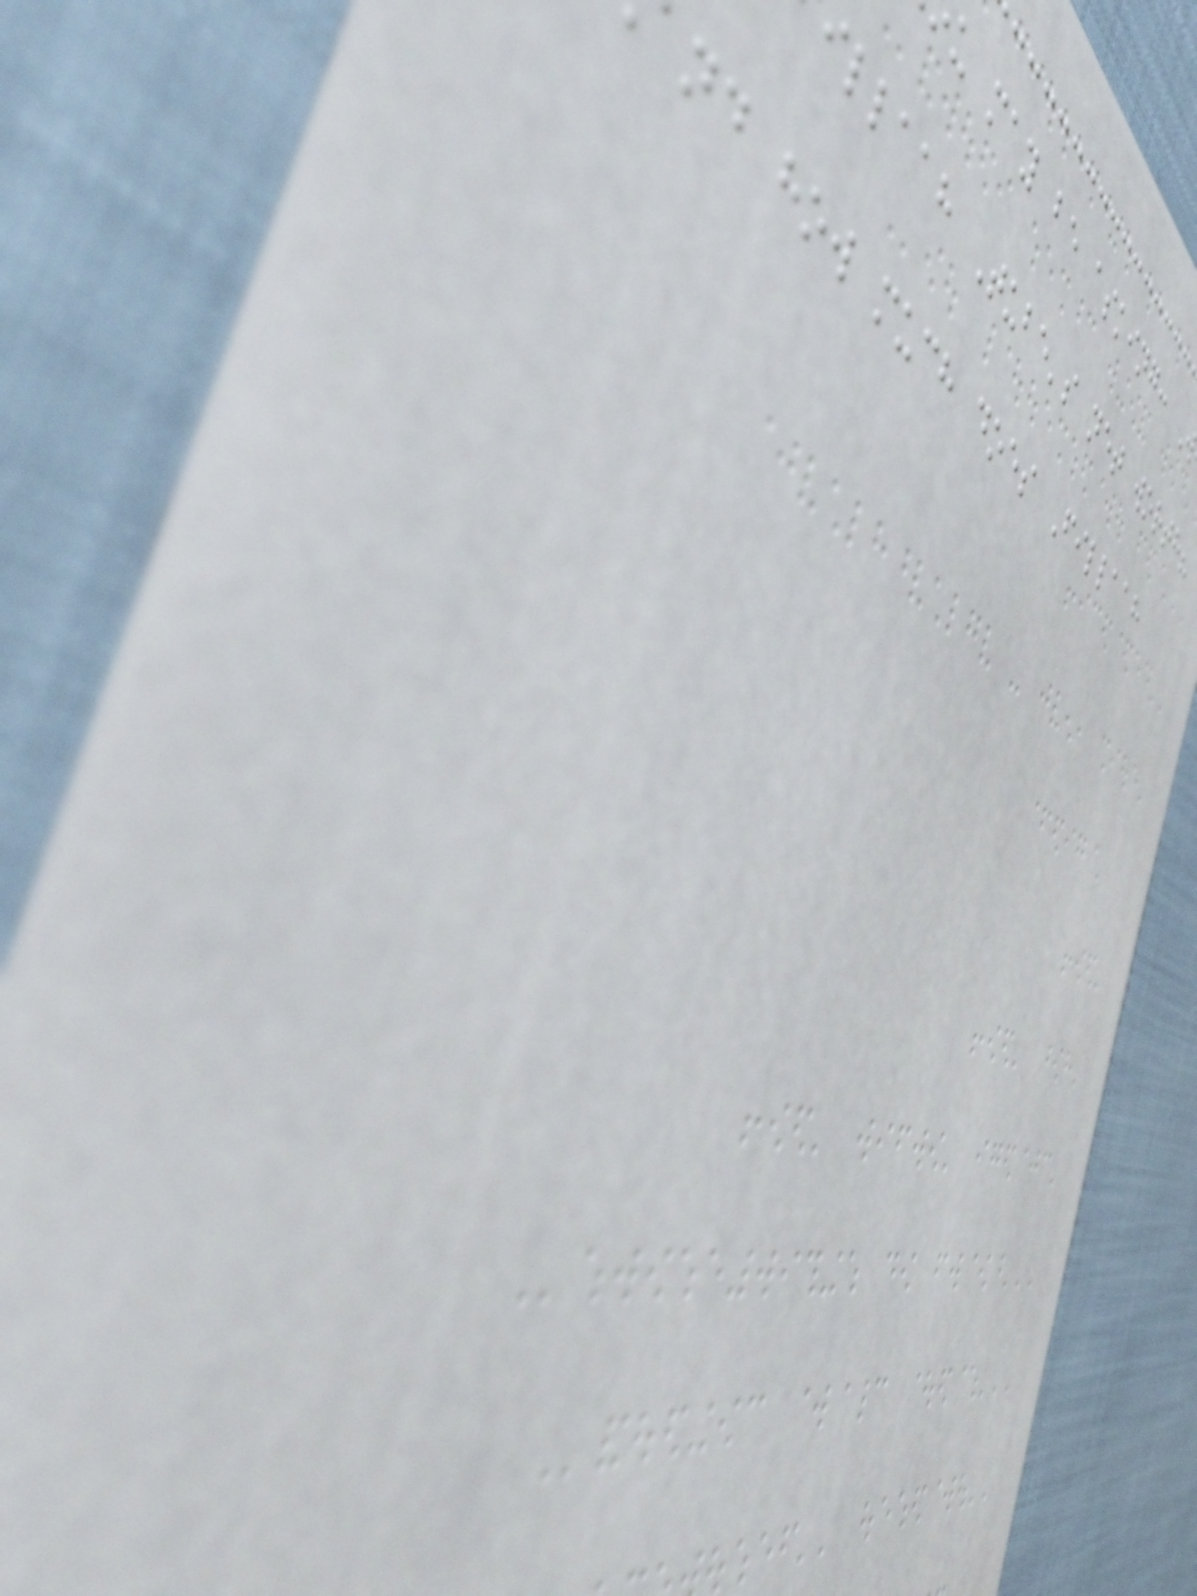u may be asking:
illaah Tube's net worth?
nd how much does Fillaah
